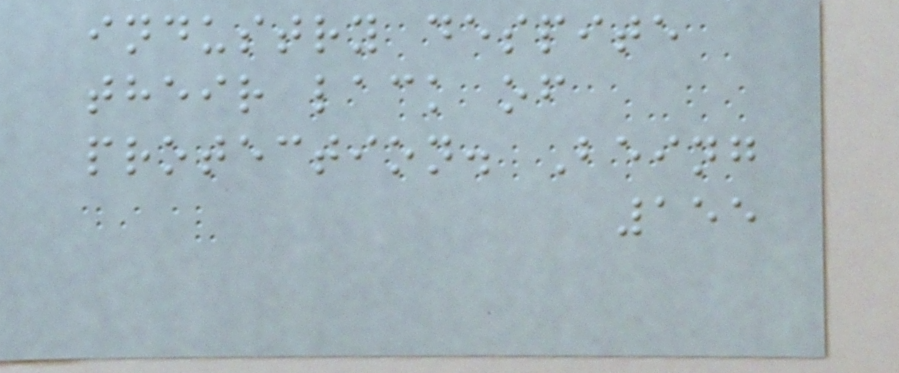industry despite
their lack of
protection. Being
155
